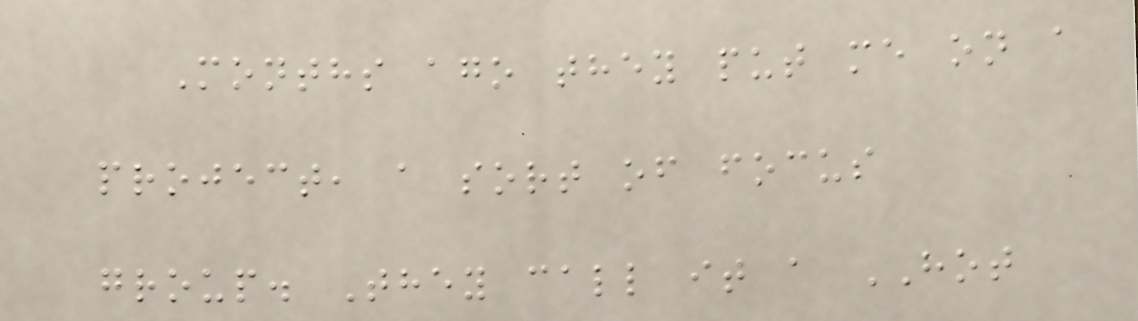Months ago they put me on a
project, a sort of focus
group. They call it a HOT
